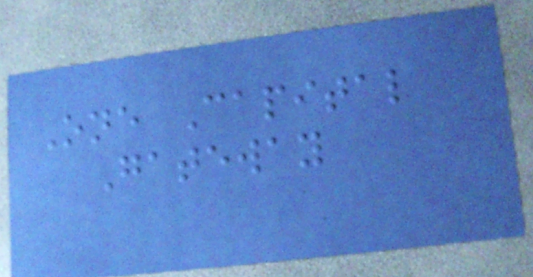One Capital
Gateway
